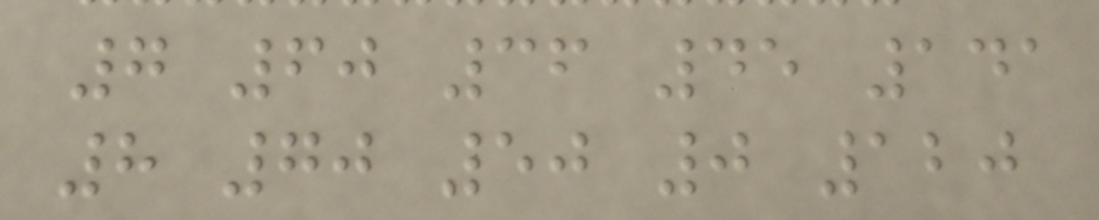7 60 36 45 141
8 70 50 0 120
